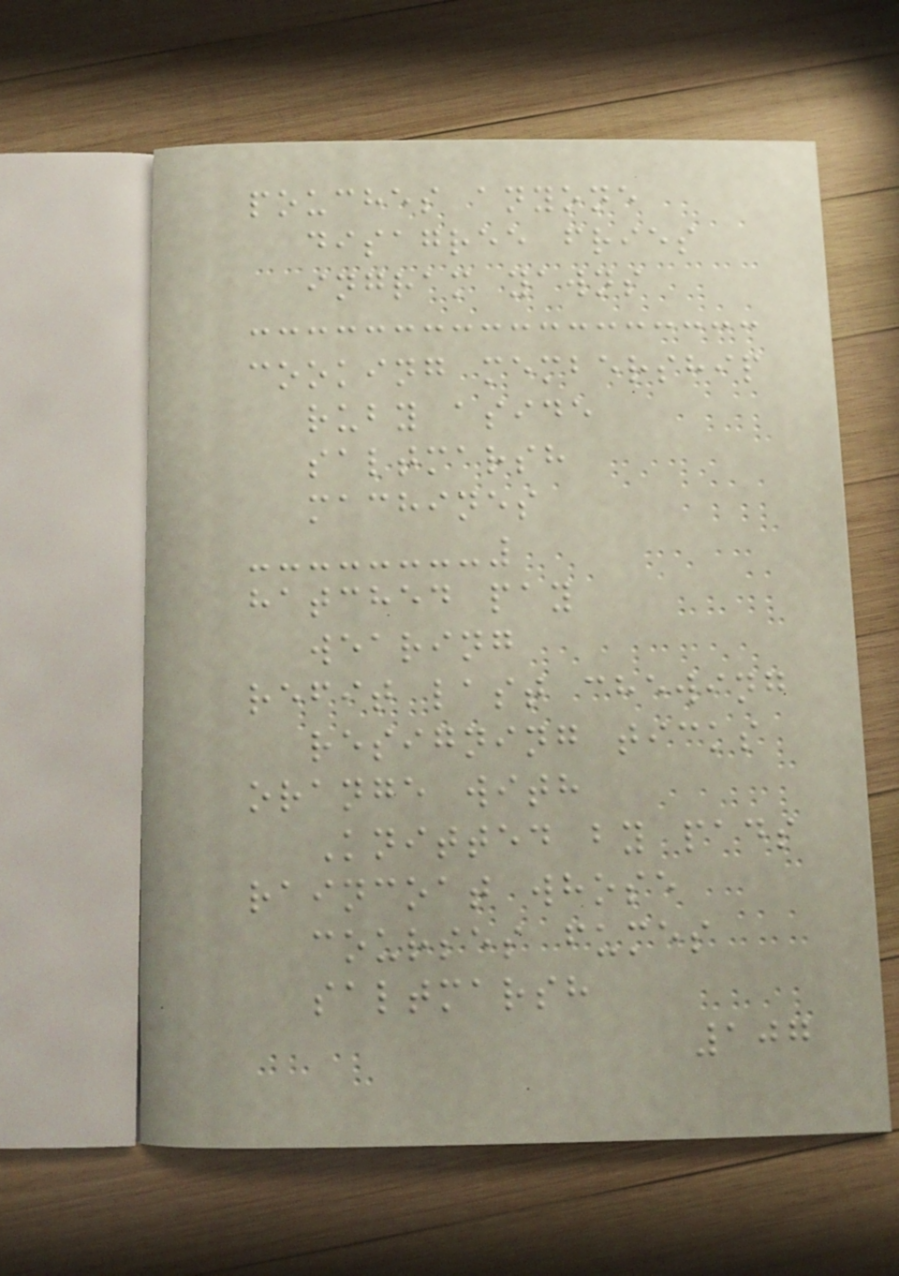pouches anyone
disagree fries
ingram yawns
cooking membership
ruby aside
saltmarsh
machines
hatched pay
wearing
refit last chewing
resigning ticks
orange with
Knitted by pads
raincoat whose
courses fumes
saltmarsh
107
